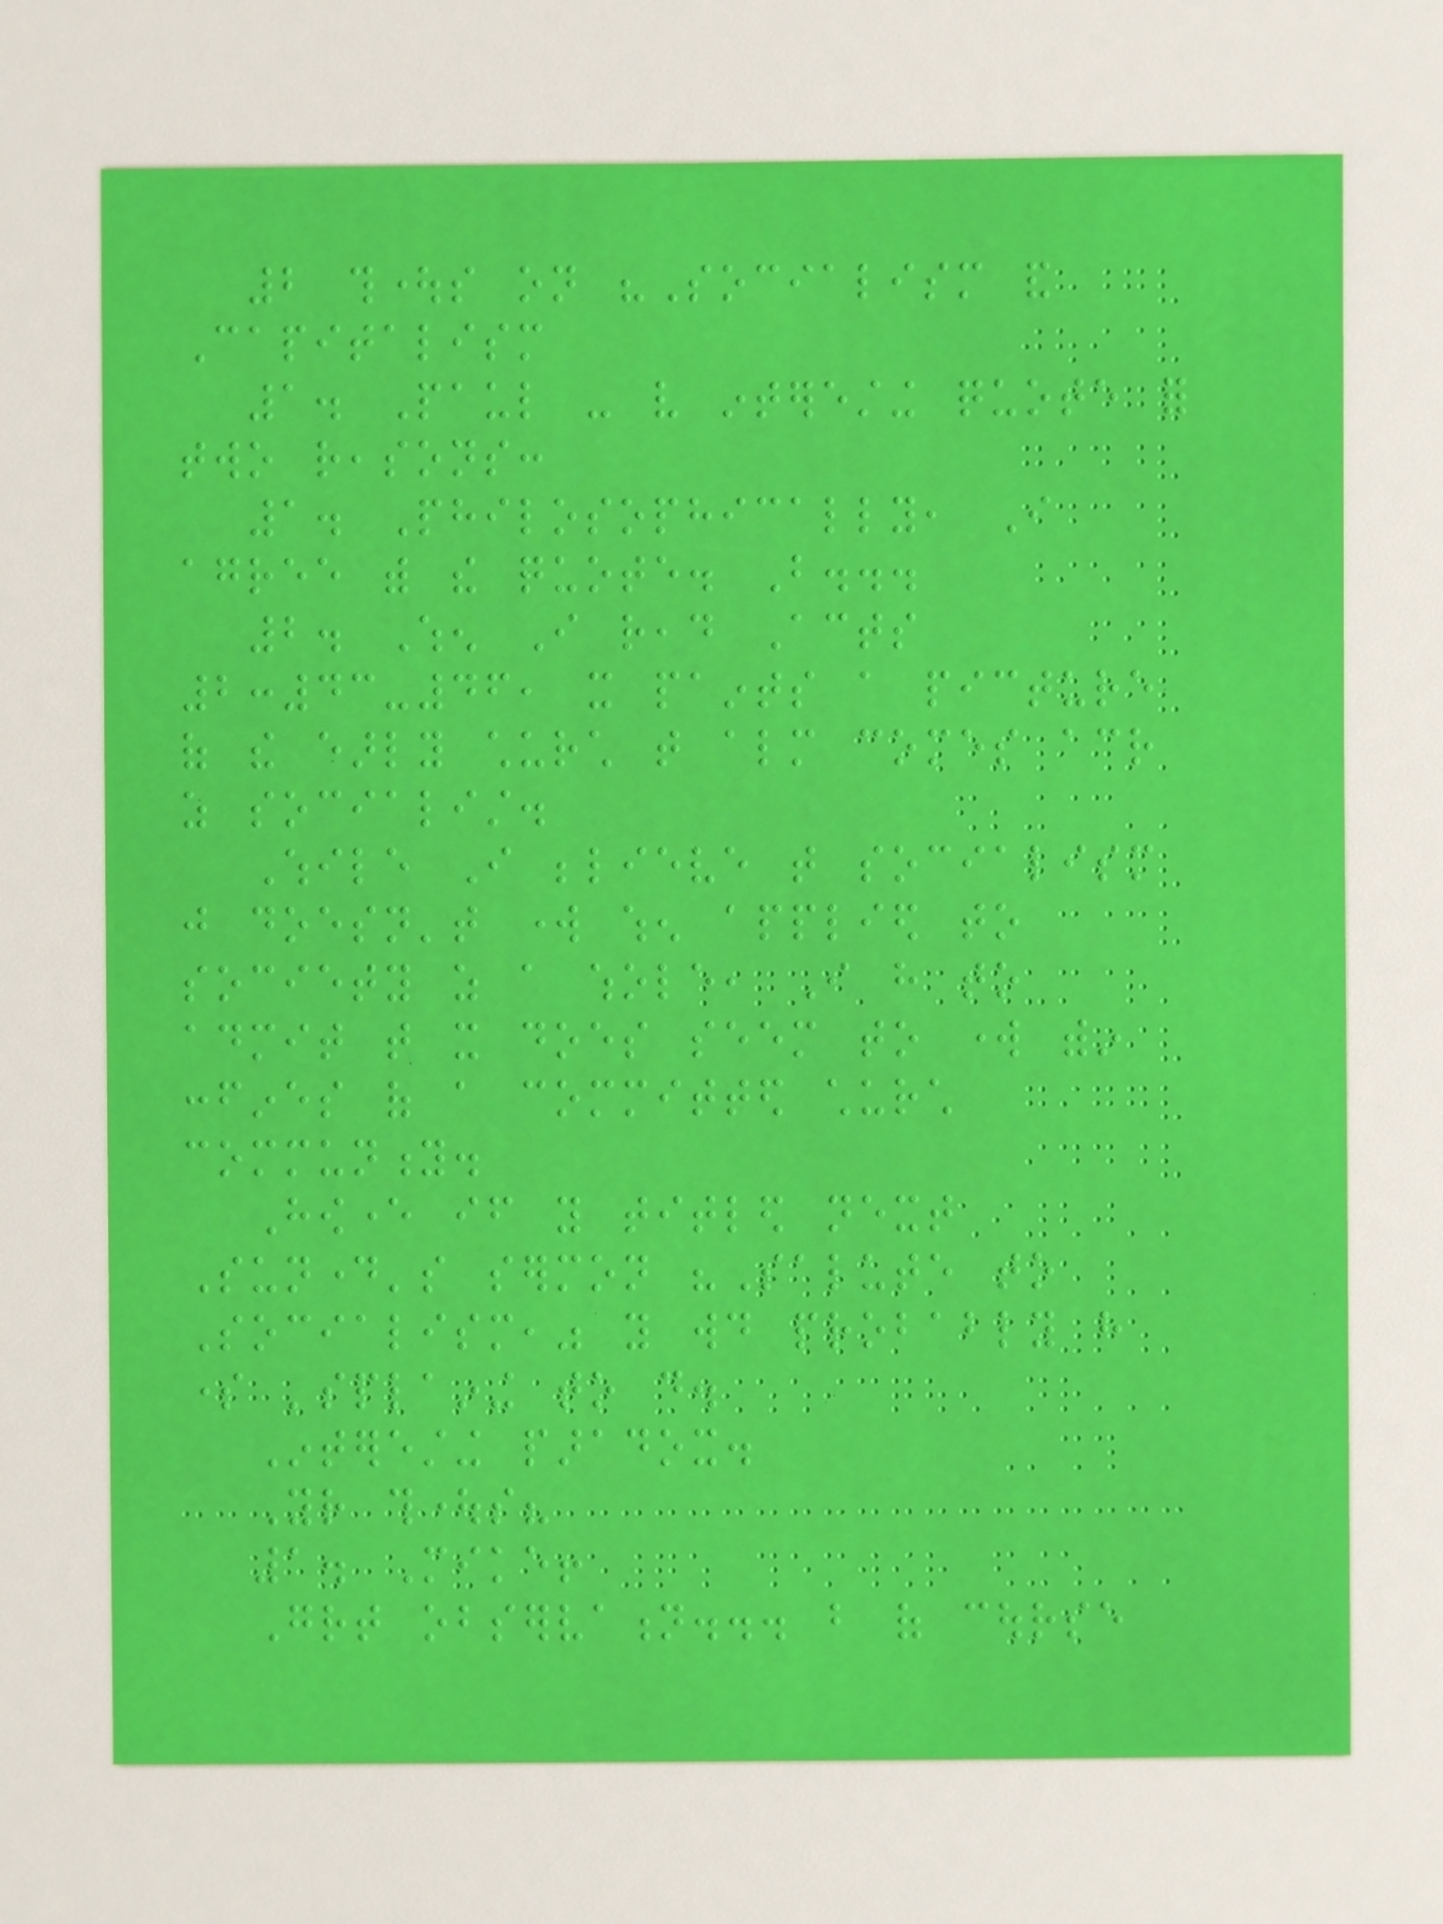2 thoughts on "Socialism and
Capitalism
1. Paul - very interesting quote for
two reasons:
1. Philosophically, I
agree with the quote. But...
2. When I read Acts
2:43-46, it paints a picture
of the early church that almost comes across
as socialist.
While I believe that socialism
just doesn't work when applied to
society as a whole, I have to
admit that it does seem to work within
confines of a committed church
community.
However if you titled next
Sunday's sermon "Salute to
Socialism," you would probably have
some 'splaining to do.
Interesting paradox.
Your thoughts?
1. Mike!
Great observation... but of course
